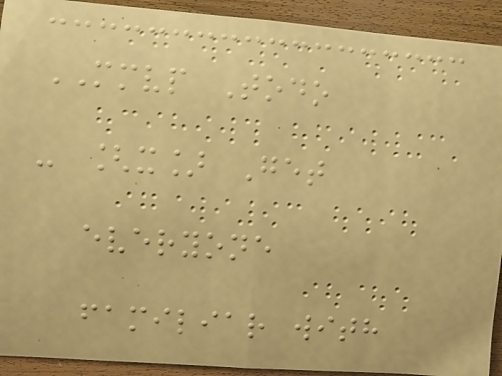MMVP Todo
- [x] Get
everyone
familiar with
